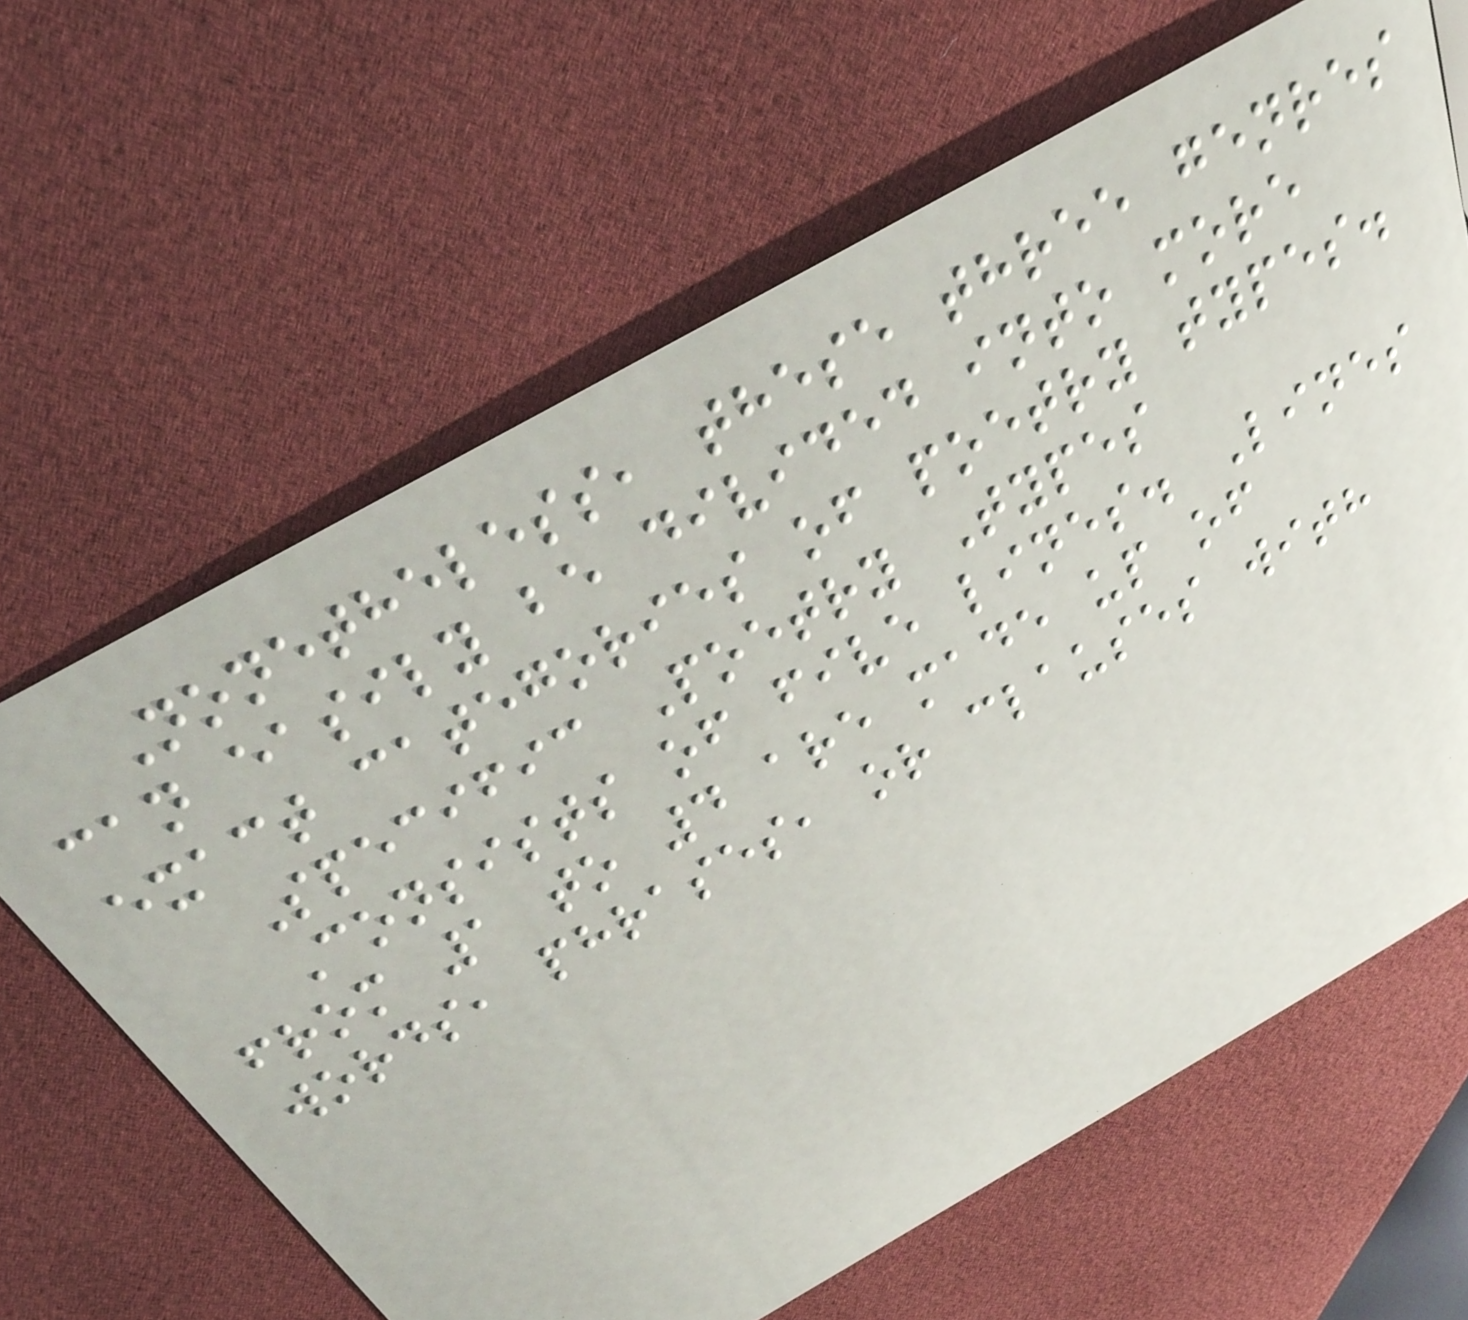Nonetheless, these three genres
can easily be divided into more
exact categories of poetry types.
Specific Poetry Types
Consists of five lines. Lines
from 1 to 4 are made up of
words, phrases, or clauses with
